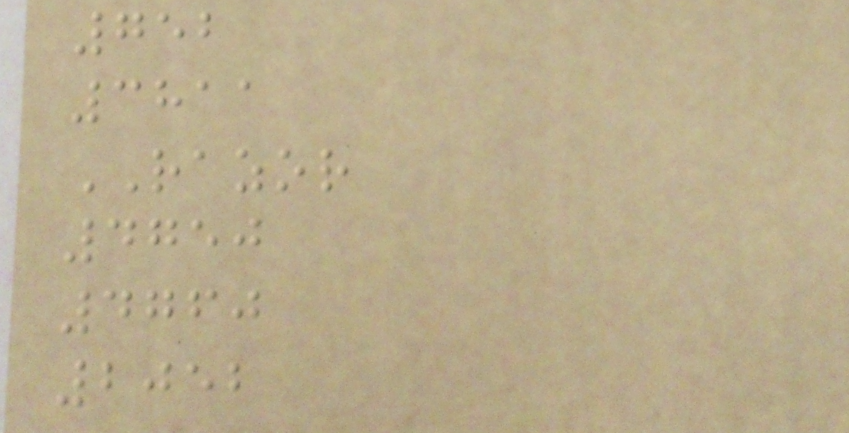752
3811
RAZOR
4750
4760
2052
